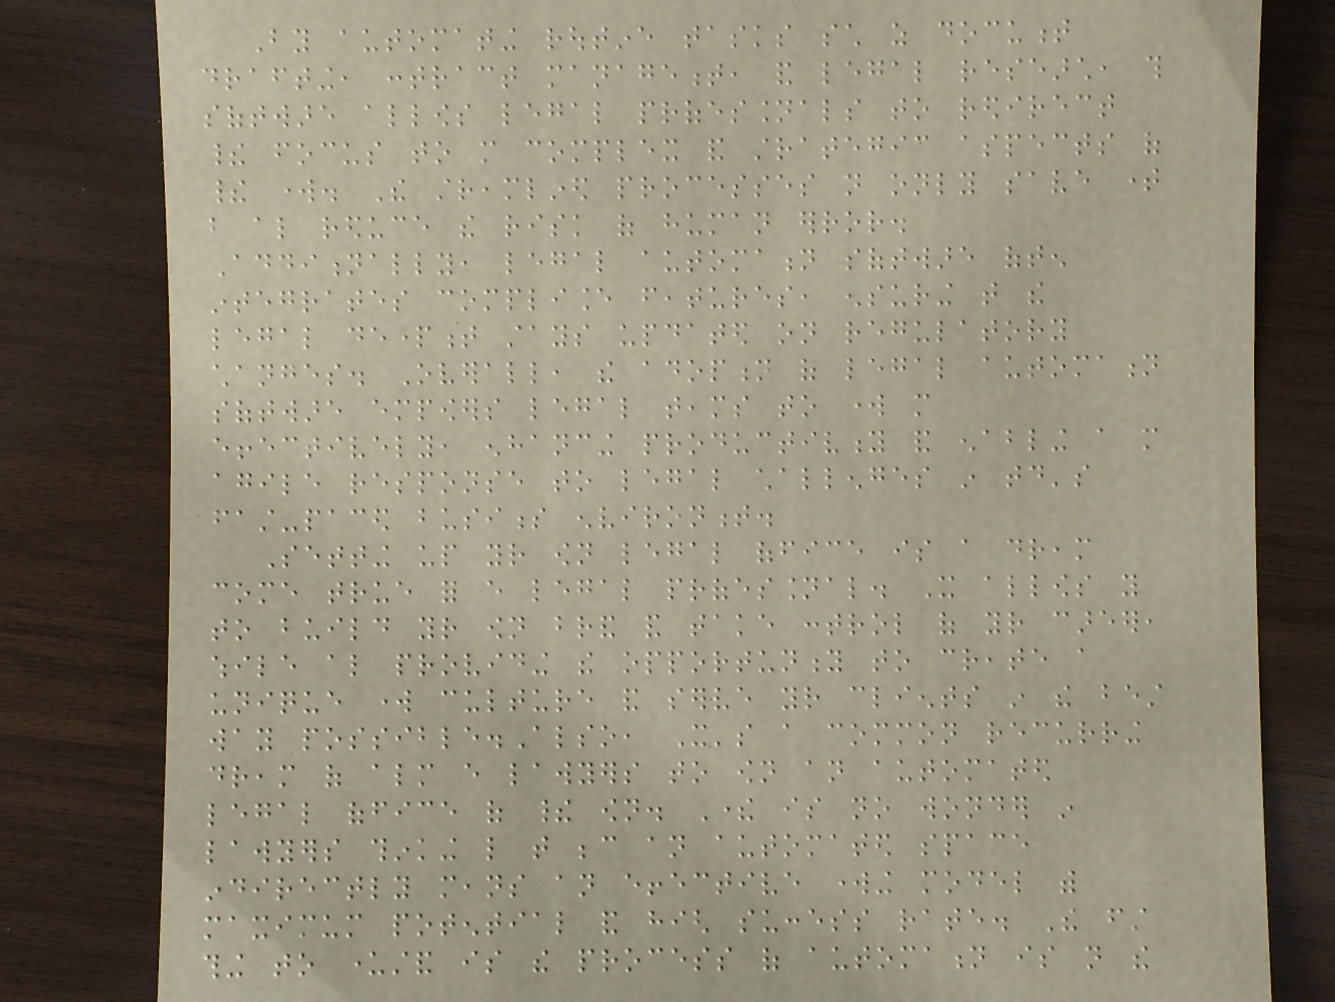By automating routine tasks such as document
drafting, contract management, and legal research, this
software allows legal professionals to redirect
their focus to more complex and strategic aspects of
their work. The streamlined processes not only save time
but also reduce the risk of human error.
Additionally, legal automation software often
integrates compliance features, ensuring that the
legal department stays updated on regulatory
changes. Overall, the adoption of legal automation
software empowers legal teams to work more
effectively, enhancing productivity and enabling a more
agile response to legal challenges in today's
fast-paced business environment.
Setting up your own legal office is a dream
come true for every legal professional. It allows you
to build your own brand and take control of your career,
while also providing the opportunity to create a
unique work culture and serve your clients in the best
way possible.Also, It's a common recurring
dream of almost every lawyers to own an automated
legal office of their own. There is no wonder in
lawyers thinking like that because an automated space
indirectly means an effective working model with
maximum potential and high success rate. The first
thing to understand is the process of automation is not the
